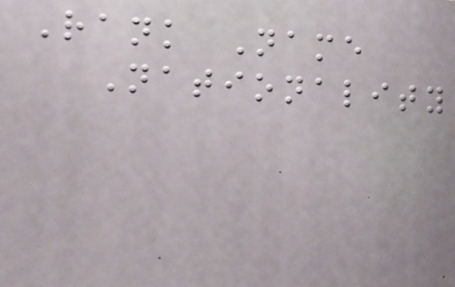Rank Name
Nationality
